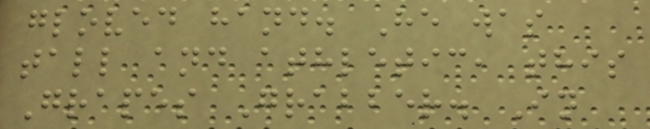gloved hand. He was
tall and athletic, this
Grapes Grabber. In
